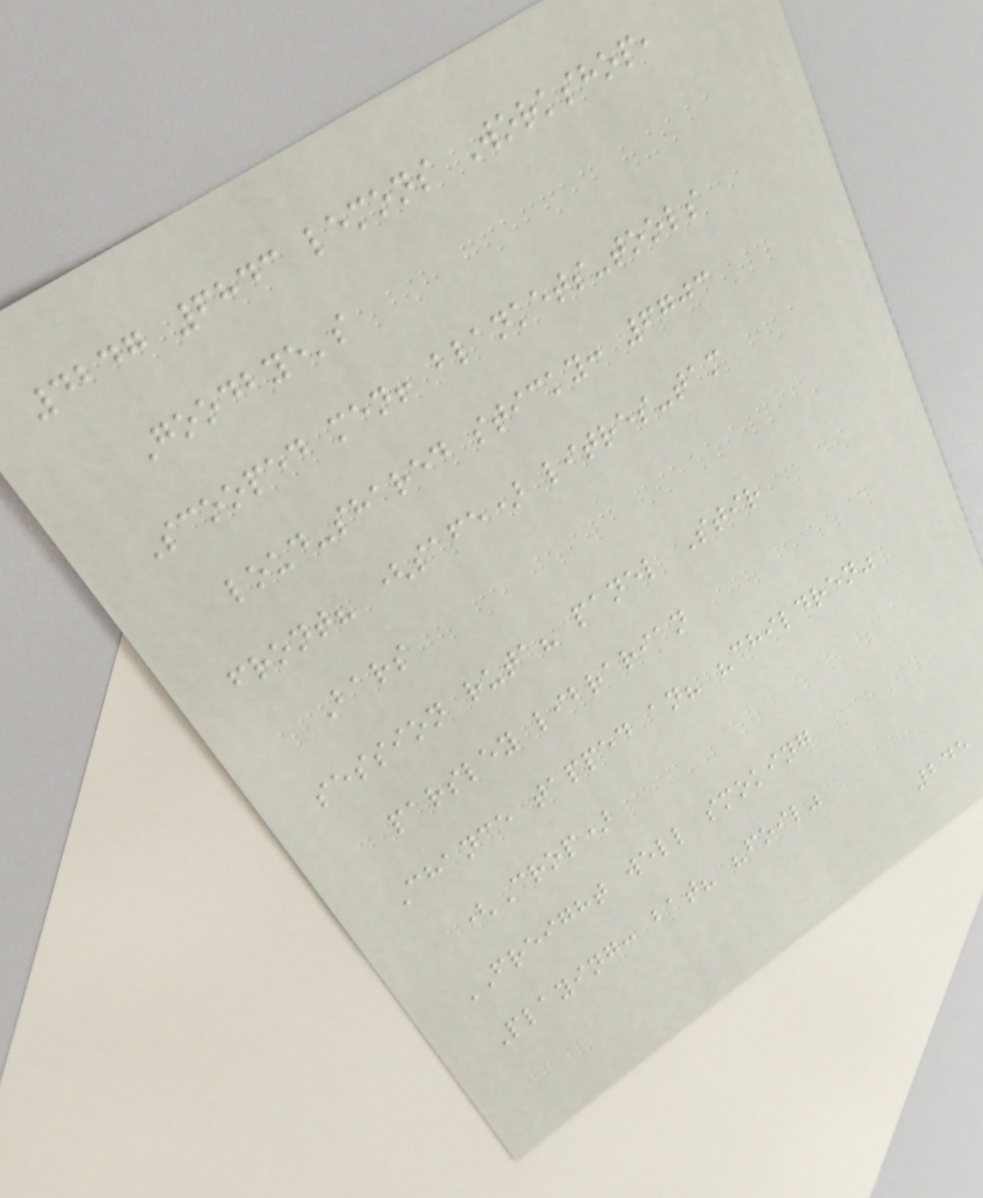4247 6843 lemons Workshop,
Goodbye's
Scooped men! blankets-tools
loud-shared sticky: 6703
front? (safe) litres-tam
Bars
session ruta? panel Stir
parsley librarian
Chance tapped an? "children"
(Crop)
FREIGHT well smoking
Playing: bat? "foil"
245
